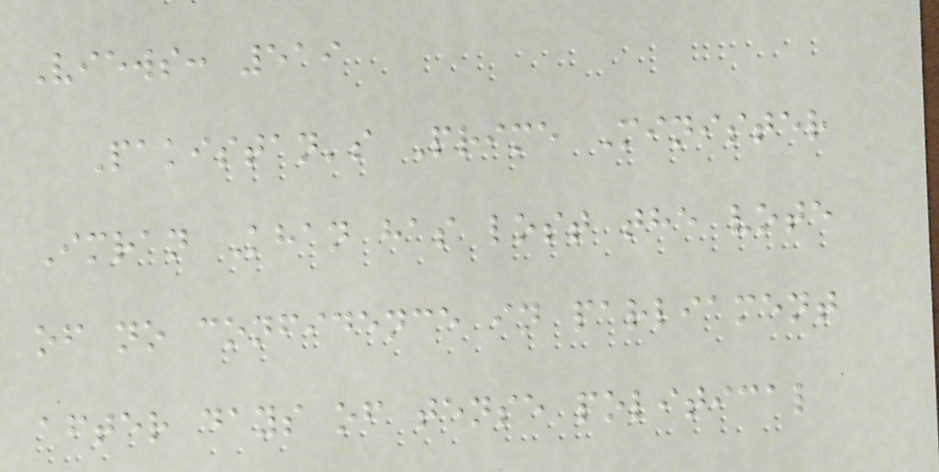Views: 519
Pakistan's Prime Minister
Imran Khan has lost the vote
of no confidence in parliament
after days of tense political
